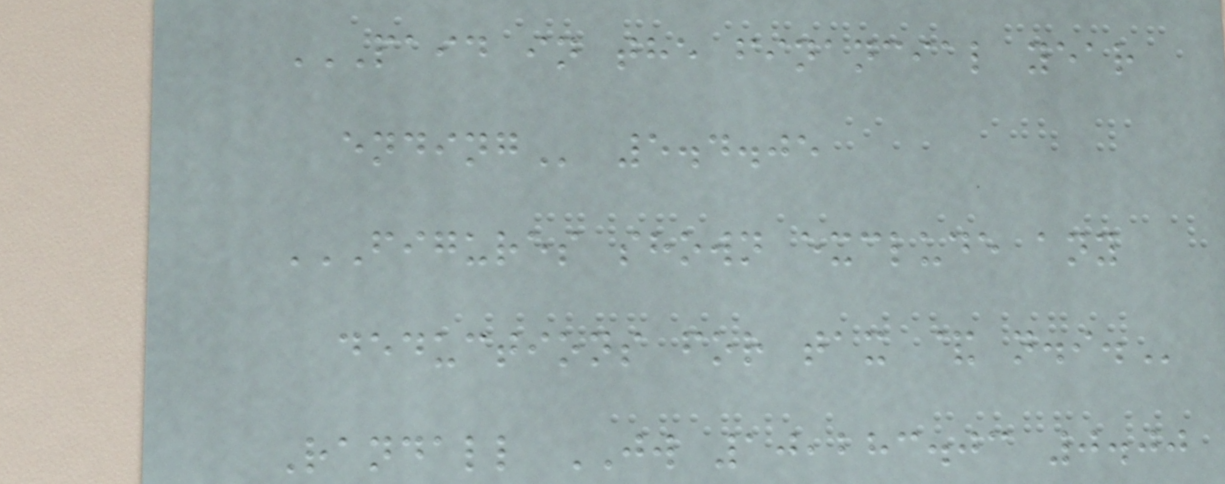PAID IN THE FINANCIAL YEAR
ENDING 5.4.05
FIGURES SHOWN EXCLUDE ANY
DEDUCTIONS FOR TAX & N.I.
Randall JW 10,283.03 0.00
